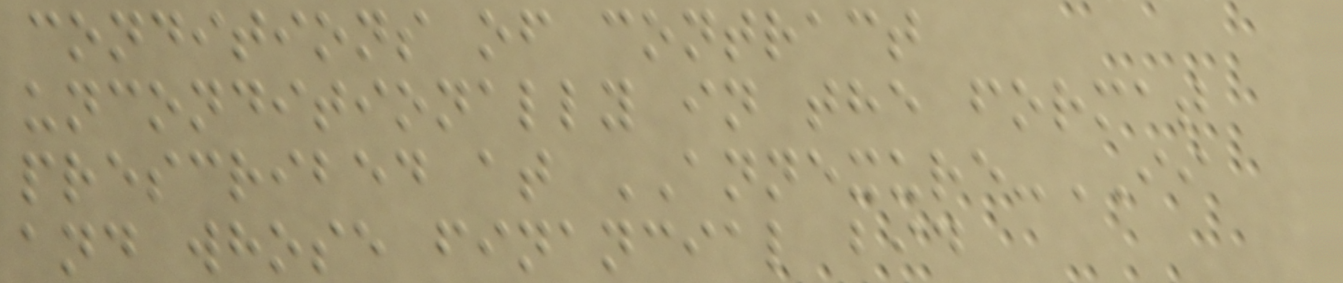conditions of contract
unconditionally in the format
prescribed at ANNEXURE-II
and whose financial bid
